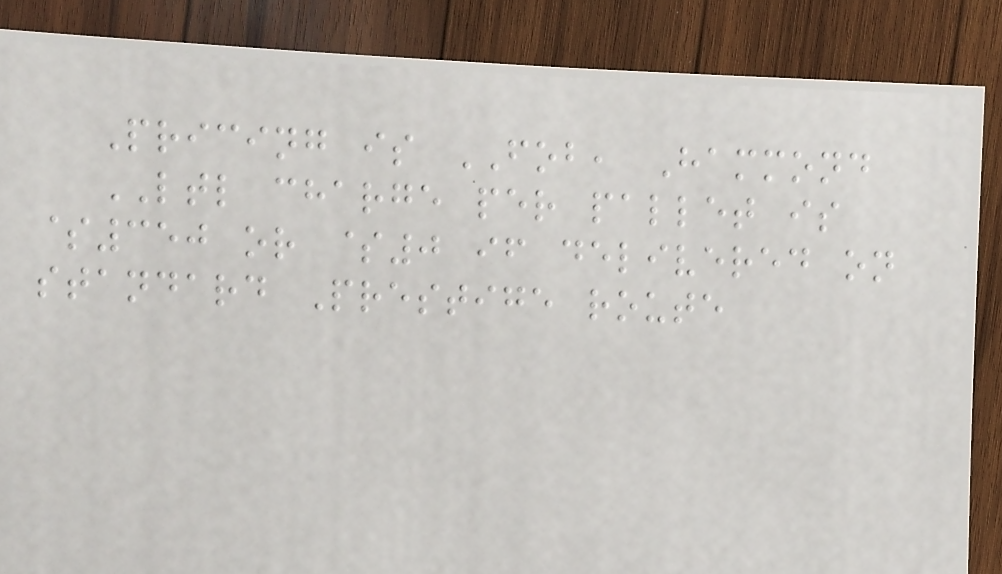Pricing is FOB, Hammond
LTL charge per pallet is
$350 or $0 if delivered on
standard Prestige route
